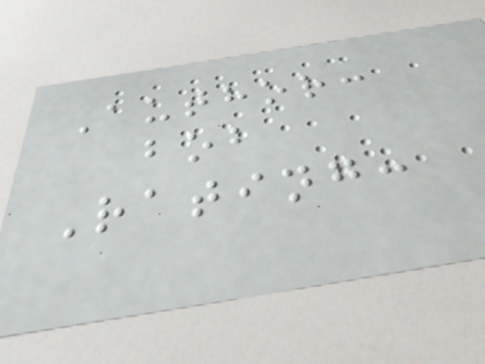Author:
bob
Rating:
